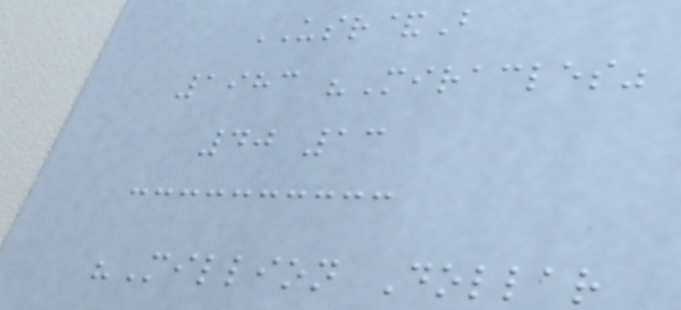USR&B
1983 "Miracles"
40 13
"Million Dollar
